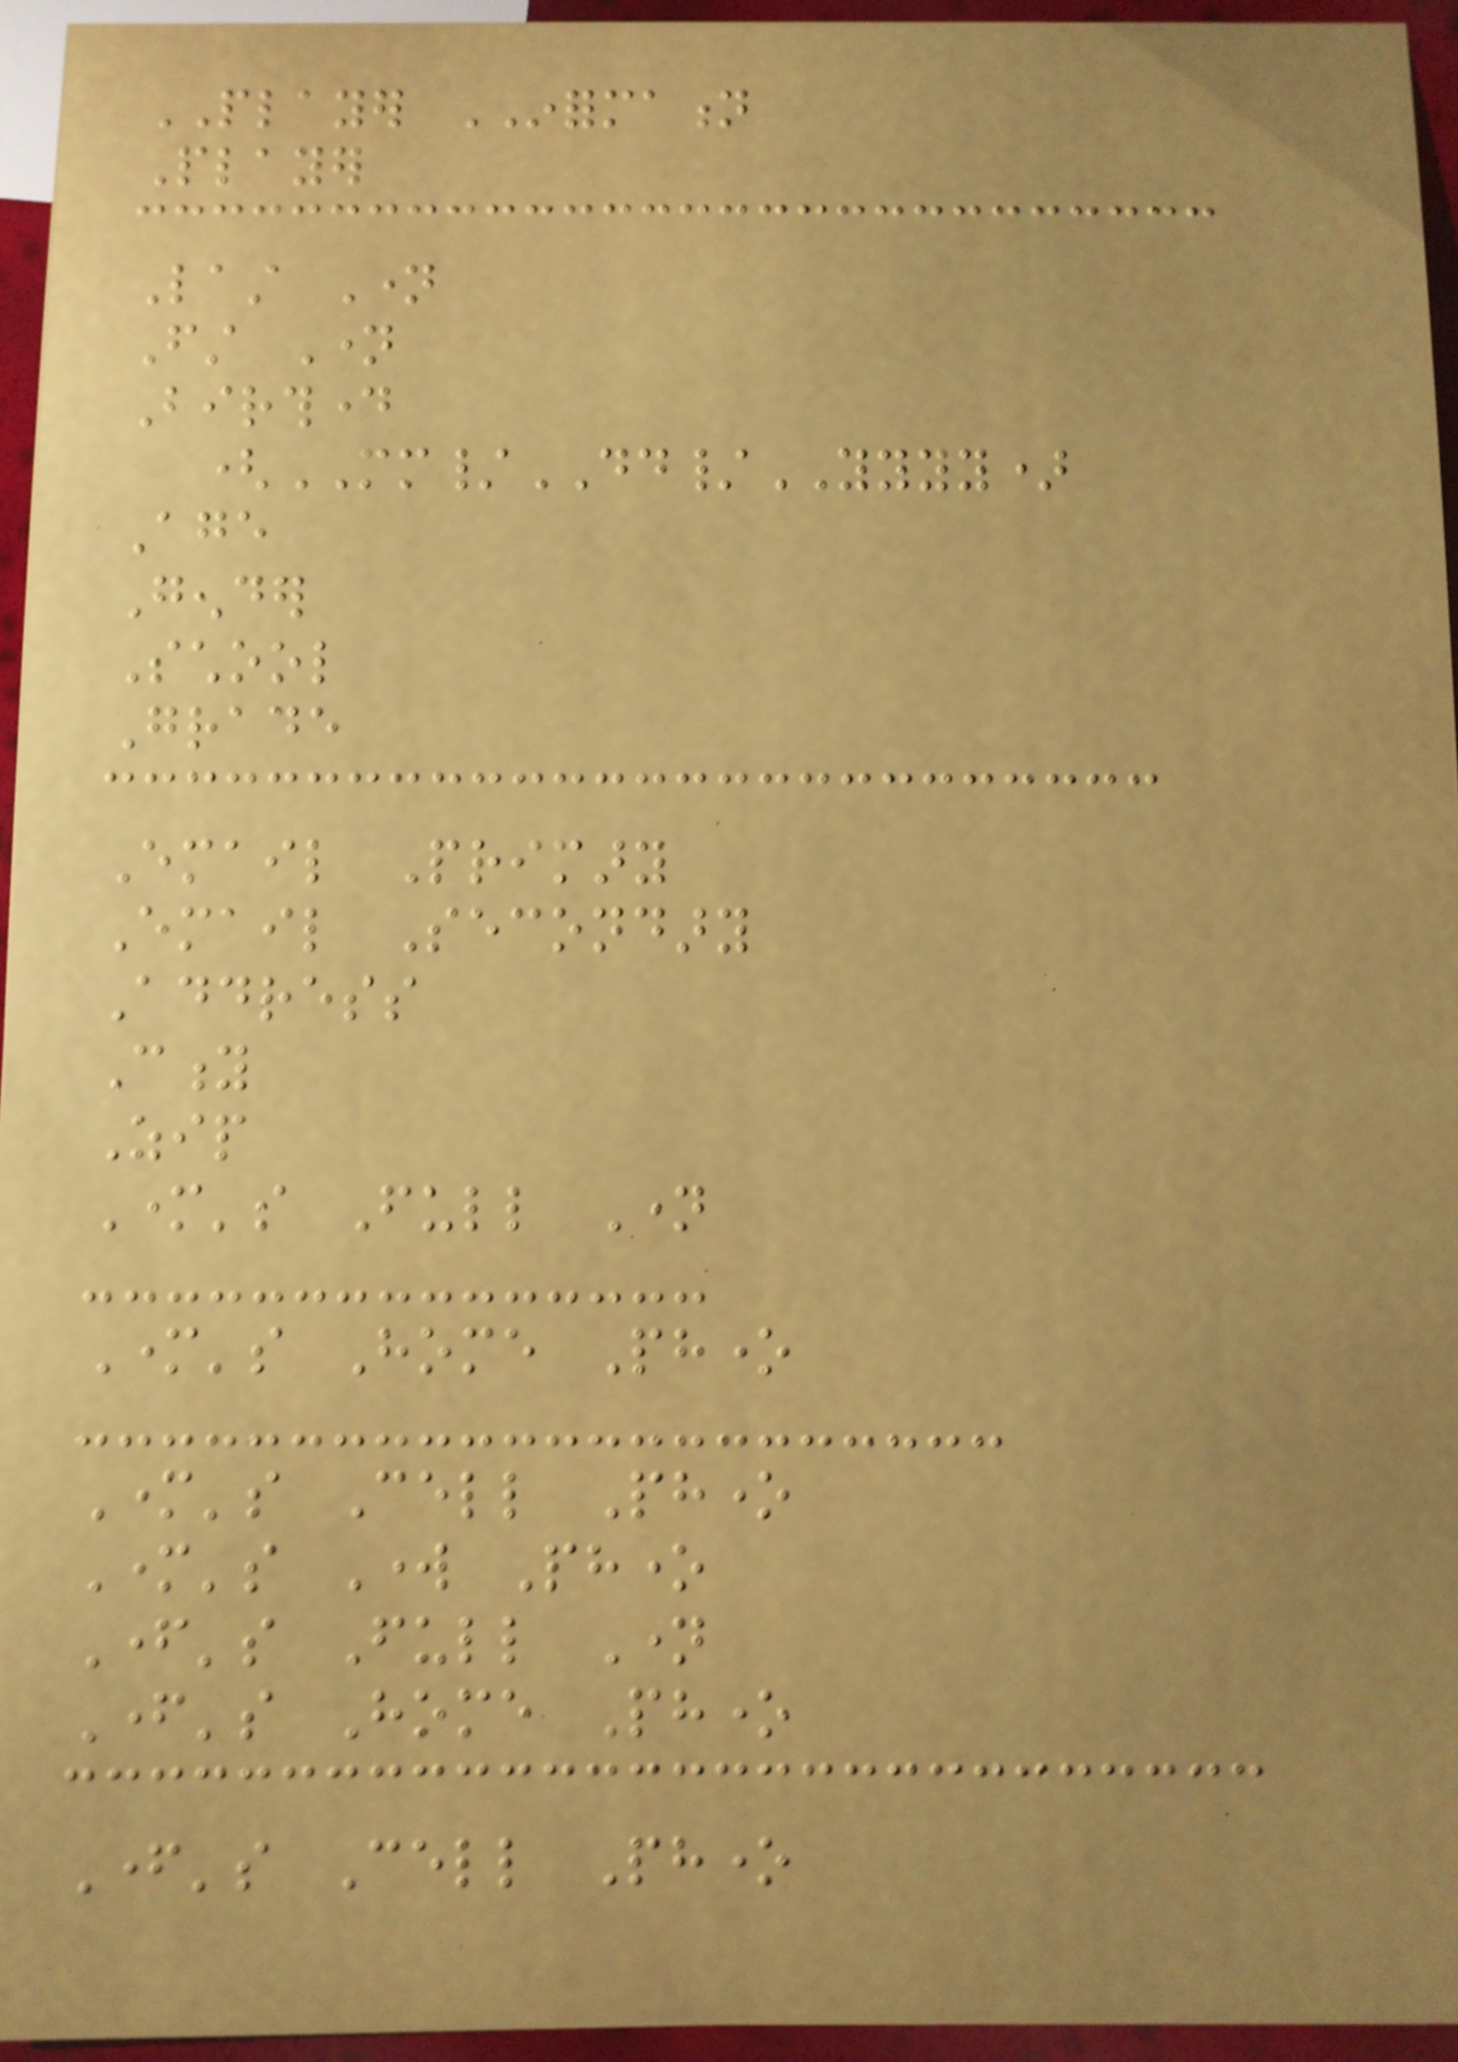PLAYER INFORMATION
Player
Last Name
First Name
Birthday
(MM/DD/YYYY)
Age
Gender
School
Grade
Email Primary
Email Secondary
Address
City
Zip
Mother's Full Name
Mother's Home Phone
Mother's Cell Phone
Mother's Work Phone
Father's Full Name
Father's Home Phone
Father's Cell Phone
